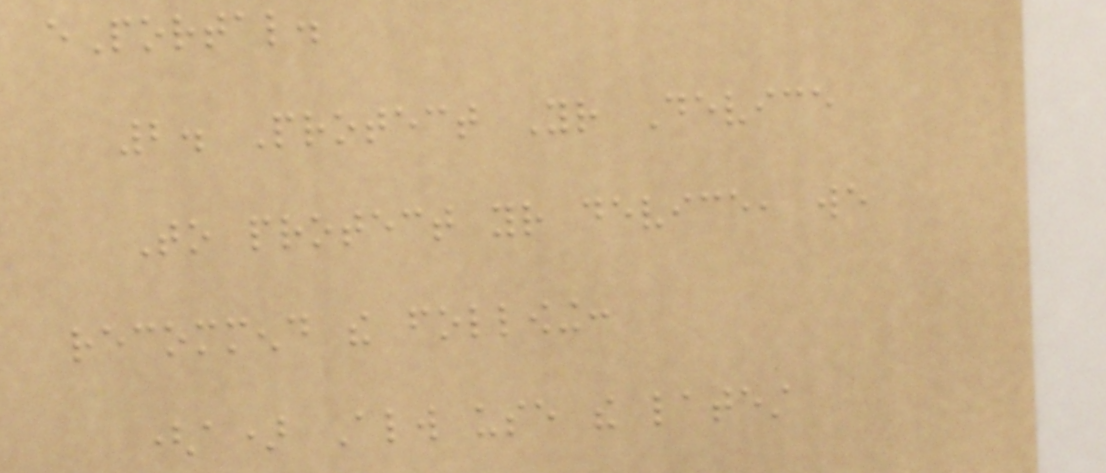ePortal.
2. Protect Your Device
To protect your device, we
recommend the following:
(a) Always use the latest
